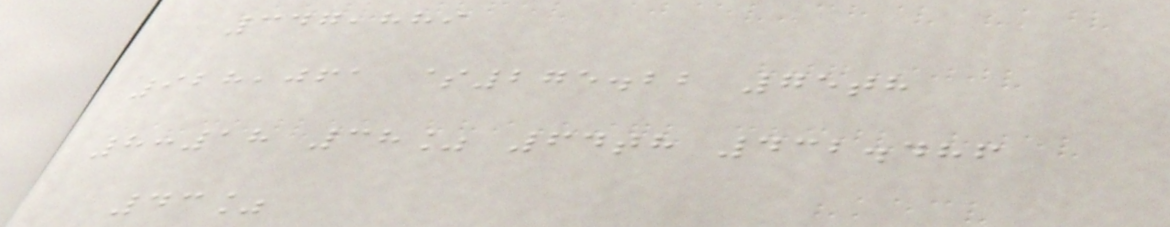347,889
928,061 $275.22 75th
8:18 38% 64th 432.486
43%
